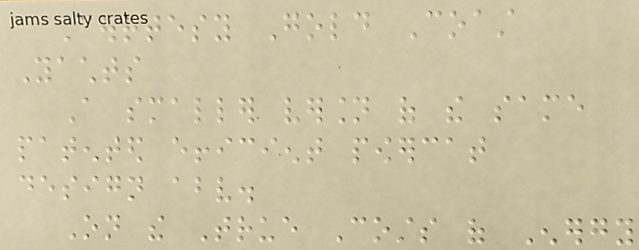Courtesy Gold Coast
Yachts
A smaller version of the same
patented efficient powercat
design above.
On the True Costs of Energy
